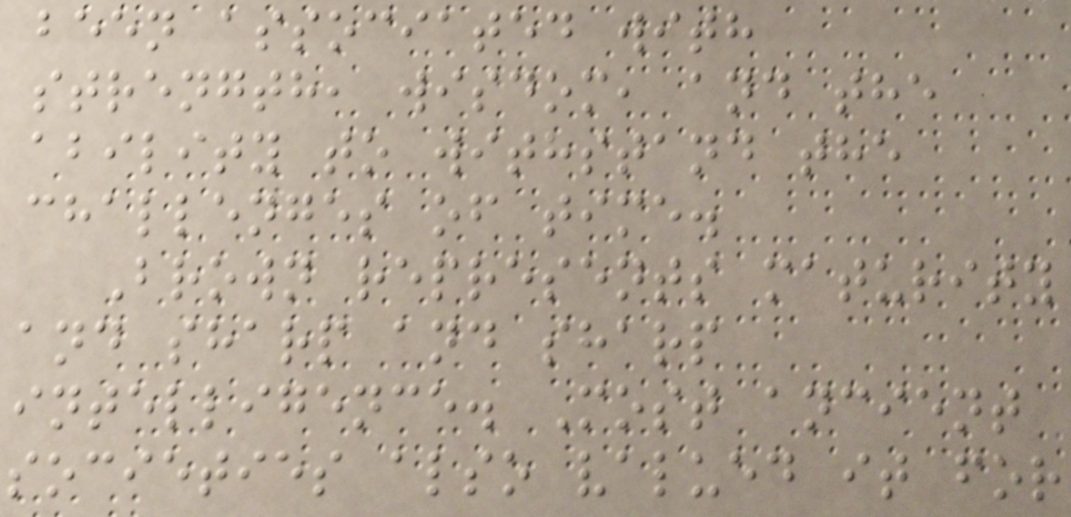been associated with
strength, wisdom, and the
ability to withstand the
challenges of time.
Brown represents maturity
and sharp and sharp
intelligence. Most ancient
societies also valued it for
